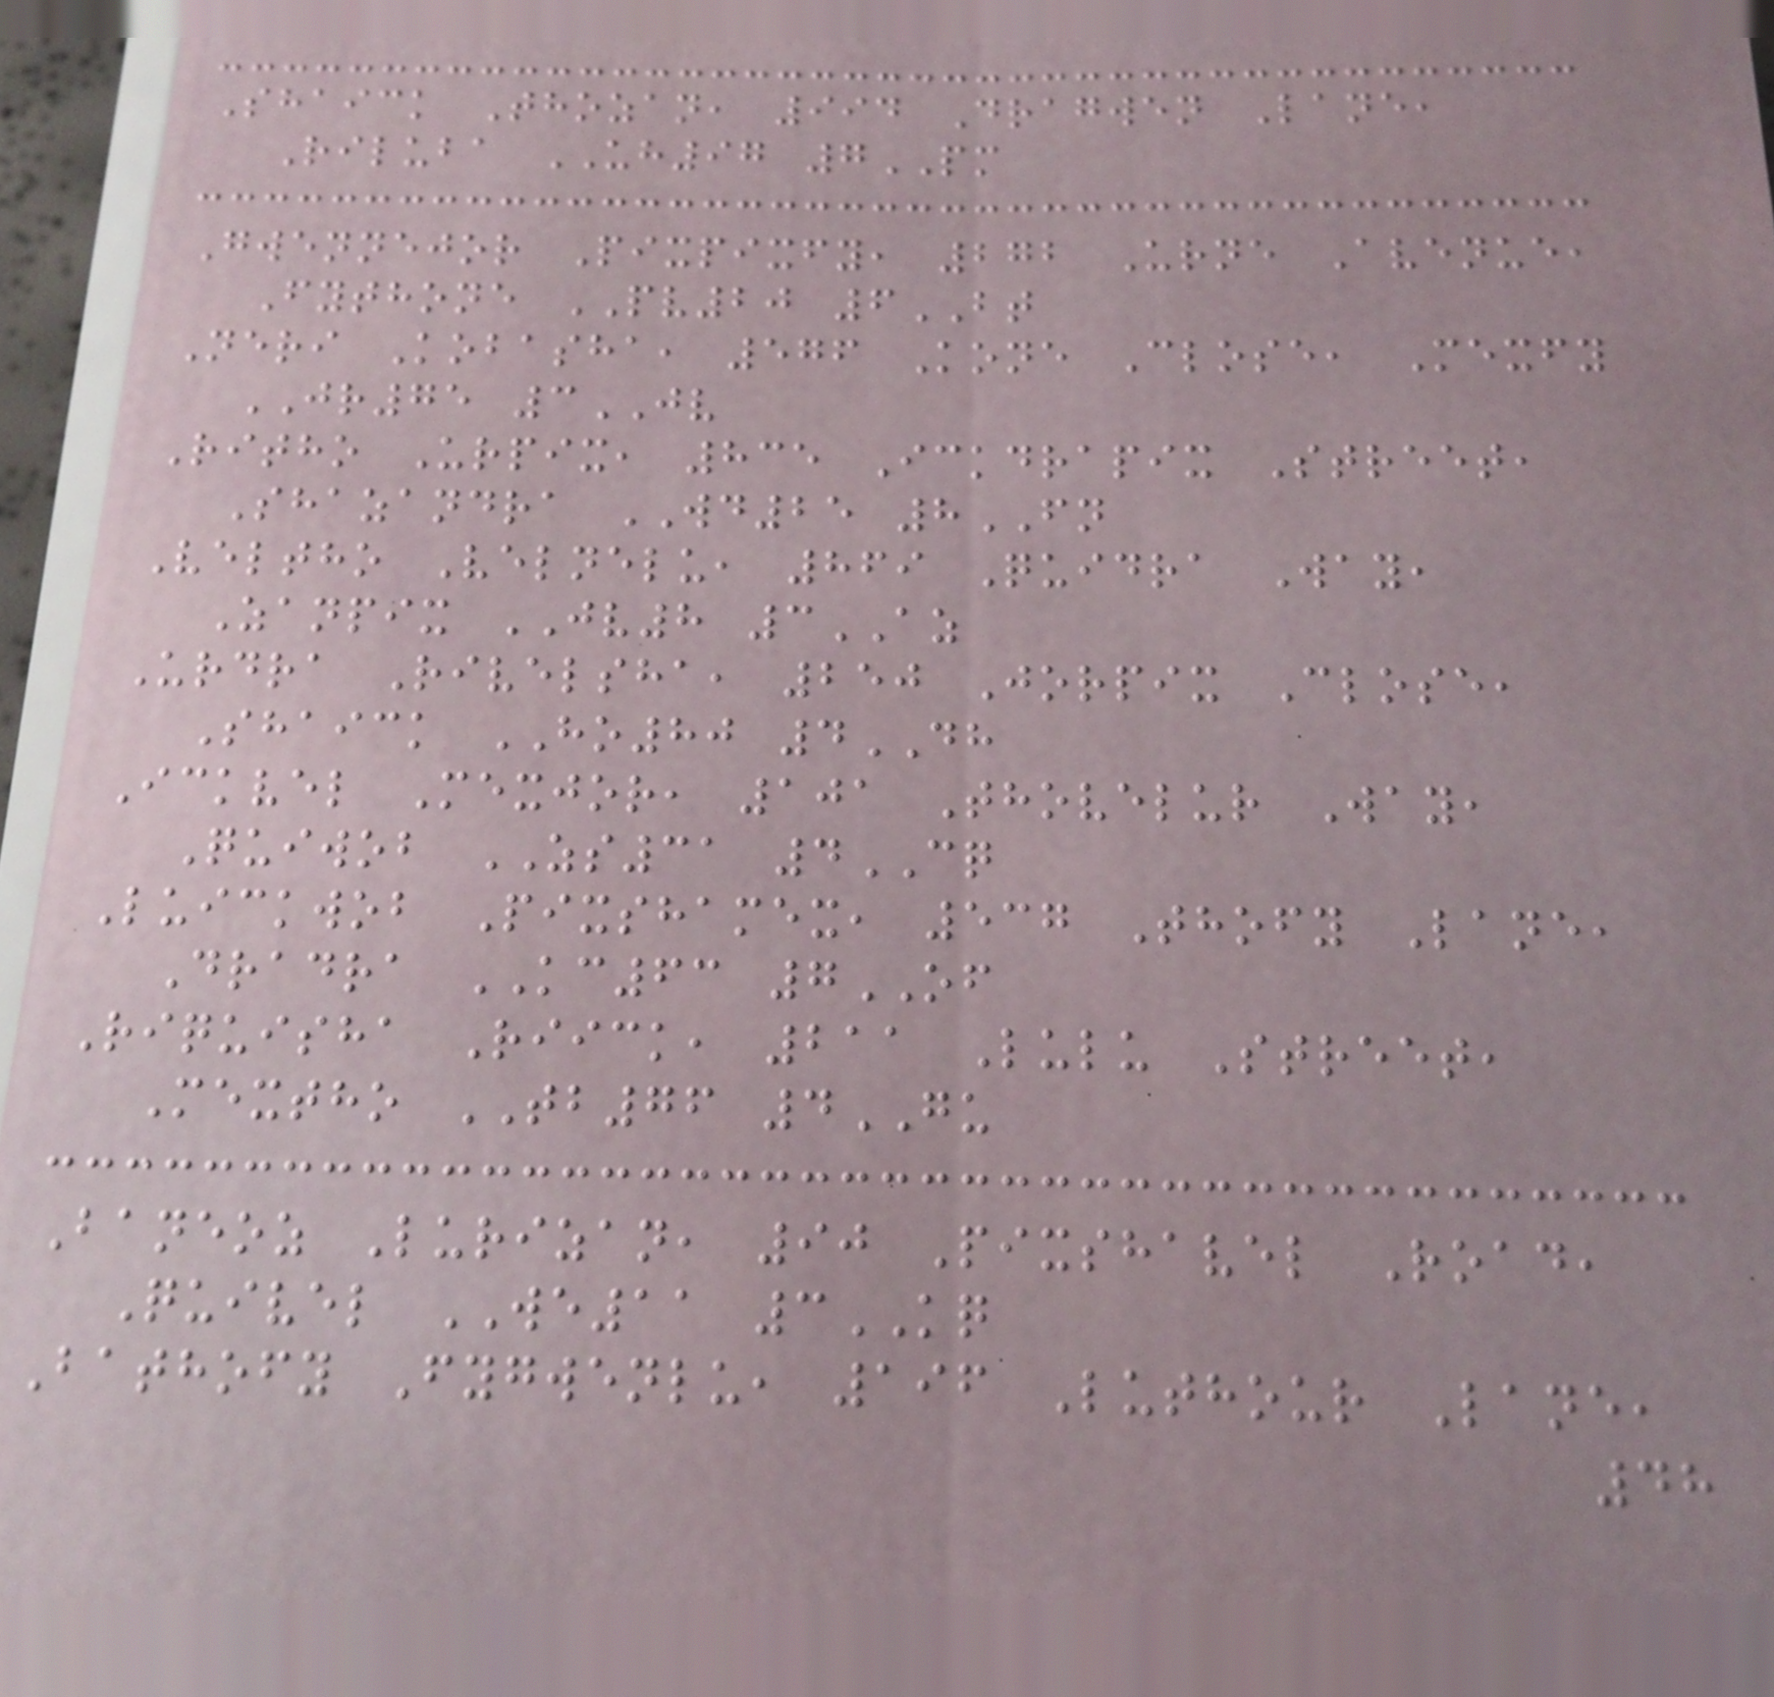Shaick Thozan, 994 Dragwen Lane,
Riluba UH97 7PM
Gwennejor Pixpixfy, 272 Urne Avenue,
Fythone PV20 6BT
Neri Kobasha, 576 Kone Close, Mexfy
JR75 3JV
Ritho Urpix, 835 Ickdrapix Street,
Shazandra WD25 8FN
Veltho Velnelu, 869 Quidra Way,
Zanpix JV8 3AZ
Urdra Rivelsha, 250 Jorpix Close,
Shaick HO80 4DH
Ickvel Mexjor, 101 Thovelur Way,
Quiwob ZS31 4CQ
Luickwob Pixshamex, 537 Thofy Lane,
Dradra KC63 7OF
Riquisha Riick, 211 Lulu Street,
Mextho TB76 4GU
Baneoz Lurizan, 90 Pixshavel Road,
Quivel WE11 3KQ
Bathofy Fygwenlu, 196 Luthour Lane,
48
